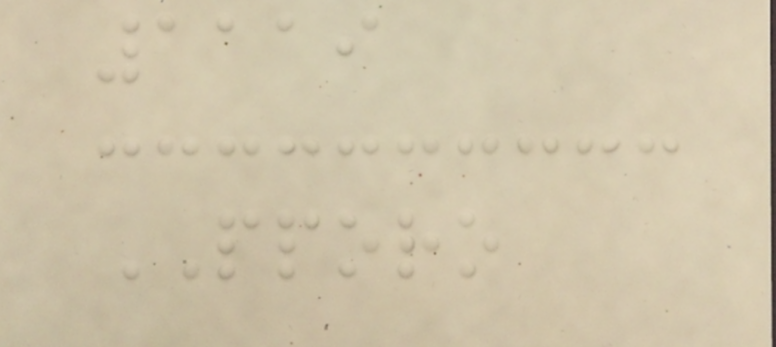1119
PPORO
